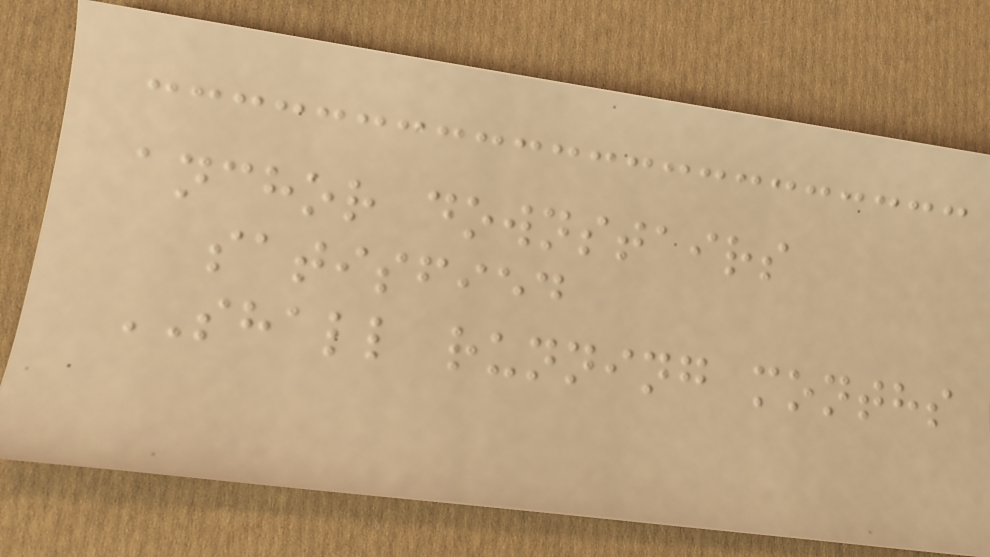anchor downstairs
satisfied
SHALL running months
